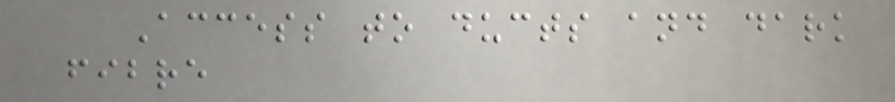Access to ducts and dark
fibre
